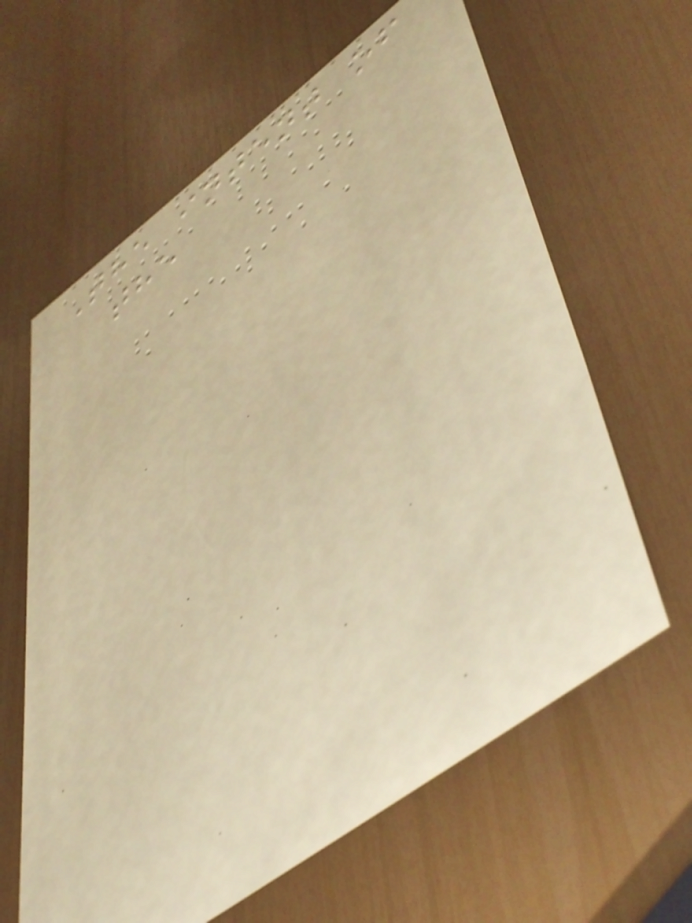The intent of
the
